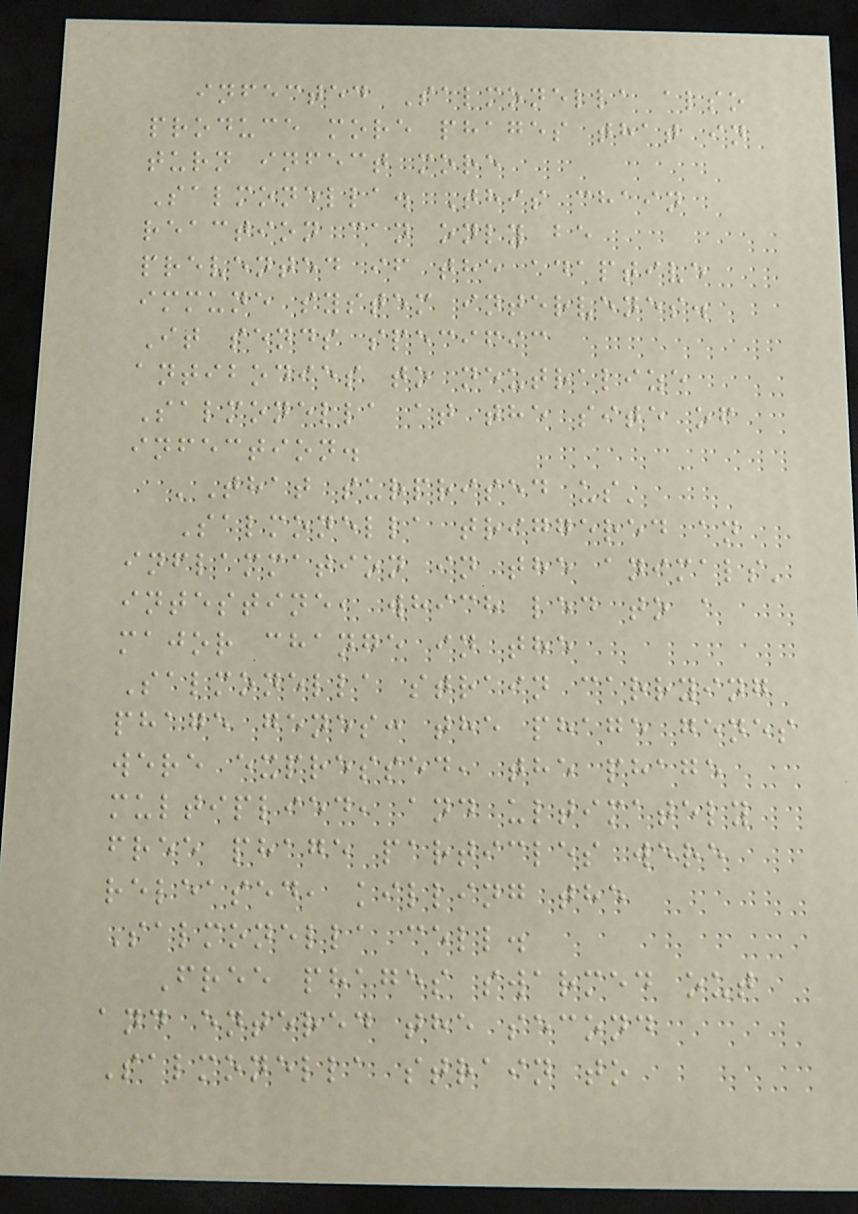infected Salmonella also
produce more phages that in
turn infect more
Salmonella. This chain
reaction can only be
prevented if the adaptive
immune system intervenes.
It sends specific
antibodies to neutralize
Salmonella at the site of
infection.
'That surprised us'
Salmonella triggered an
inflammation in the animals'
intestine, which led to a
major change in the
Salmonella strain carrying
phage genes: the phage genes
were expressed, the phage
multiplied, and ultimately
free phage particles were
released, killing the
Salmonella cell.
Free phages swarmed out
and entered the second
Salmonella strain to
